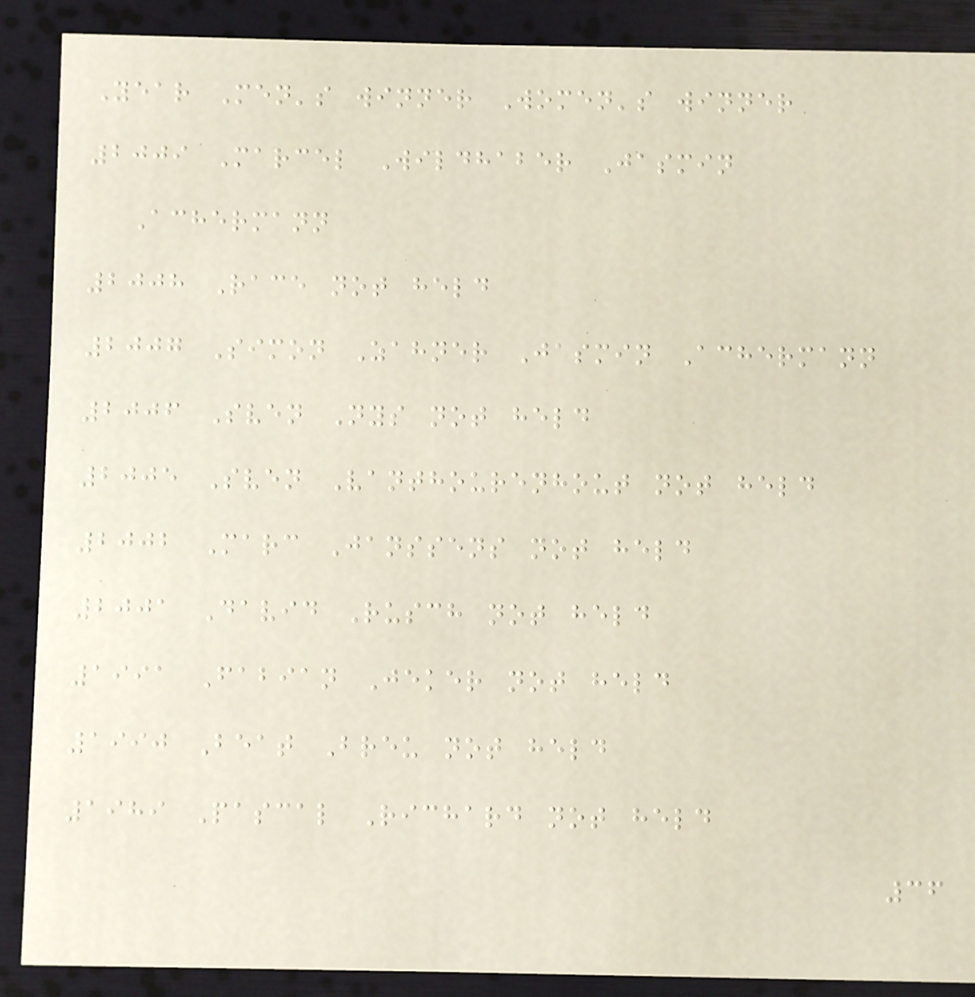Year Men's winner Women's winner
2009 Marcel Wildhaber Jasmin
Achermann
2008 Race not held
2007 Simon Zahner Jasmin Achermann
2006 Sven Nys not held
2005 Sven Vanthourenhout not held
2002 Marc Janssens not held
2001 David Rusch not held
1991 Fabian Jeker not held
1990 Beat Breu not held
1989 Pascal Richard not held
36
